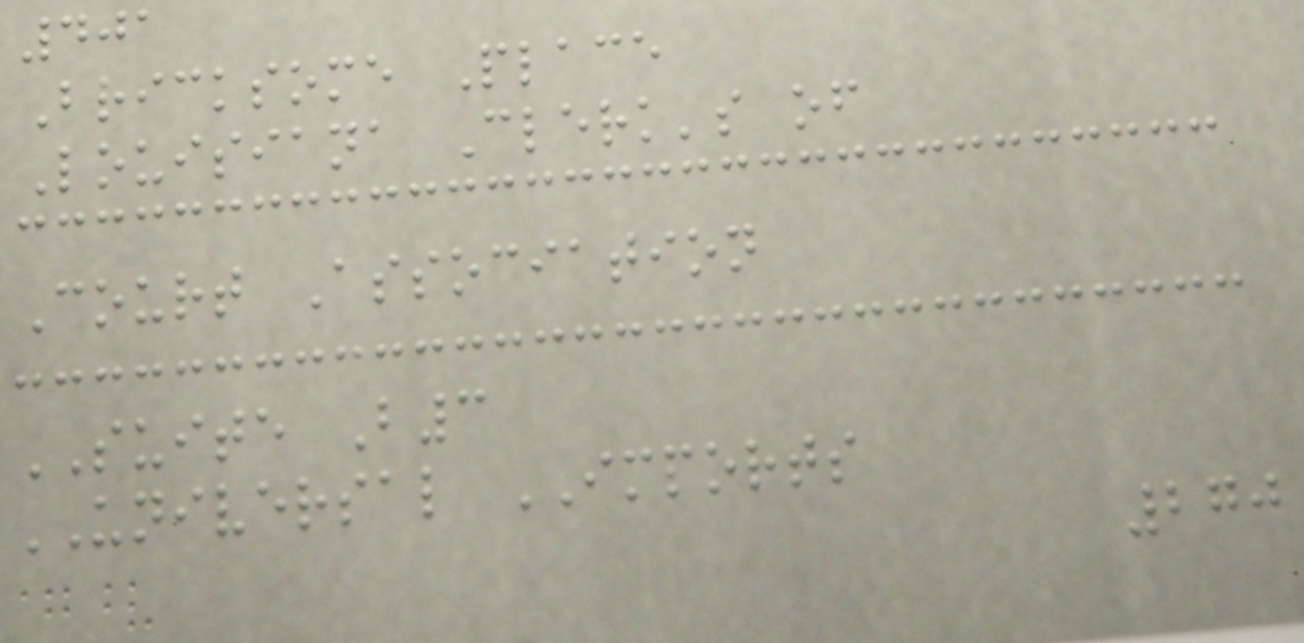401
Bricksome Place
Louisiana Clerk's of
Court Association
SUITE B3
UNIVERSAL IMPORTS
270
